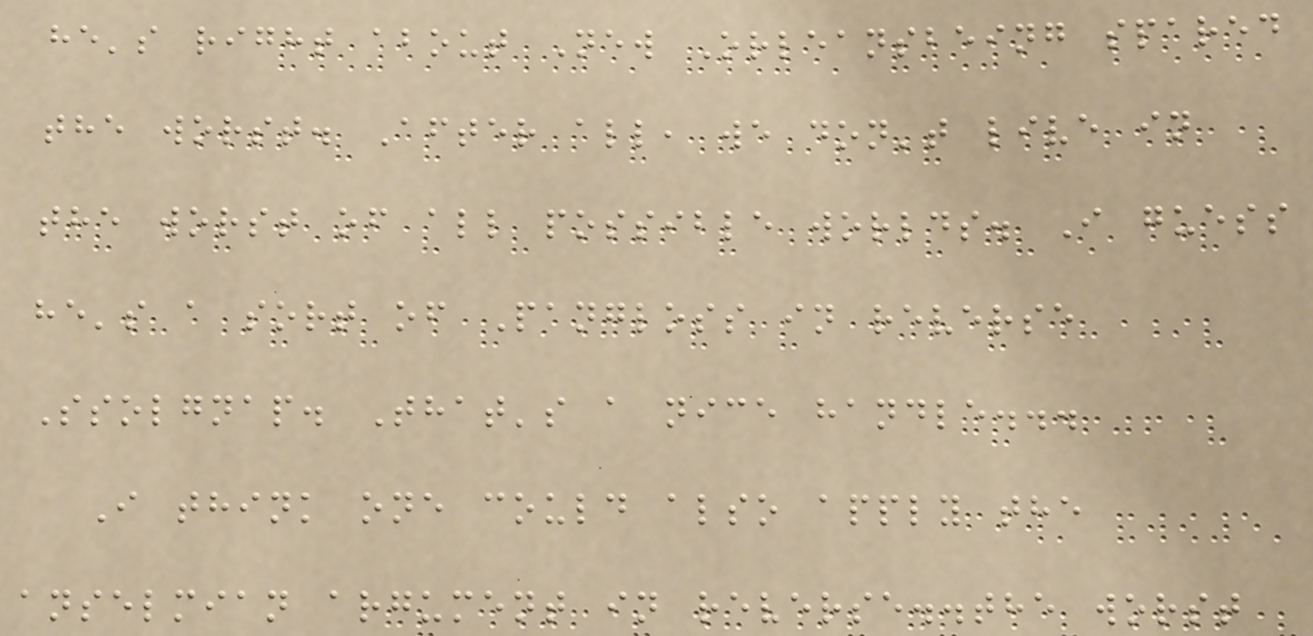he's right about New Orleansbeing spared
the worst. After all, we don't live in
the worst of all possible worlds. I guess
he's a sort of Pangloss in reverse
Ssolgnap. That's a nice handle...
I think one could also apply the
anselmian argument in reverse..the worst
